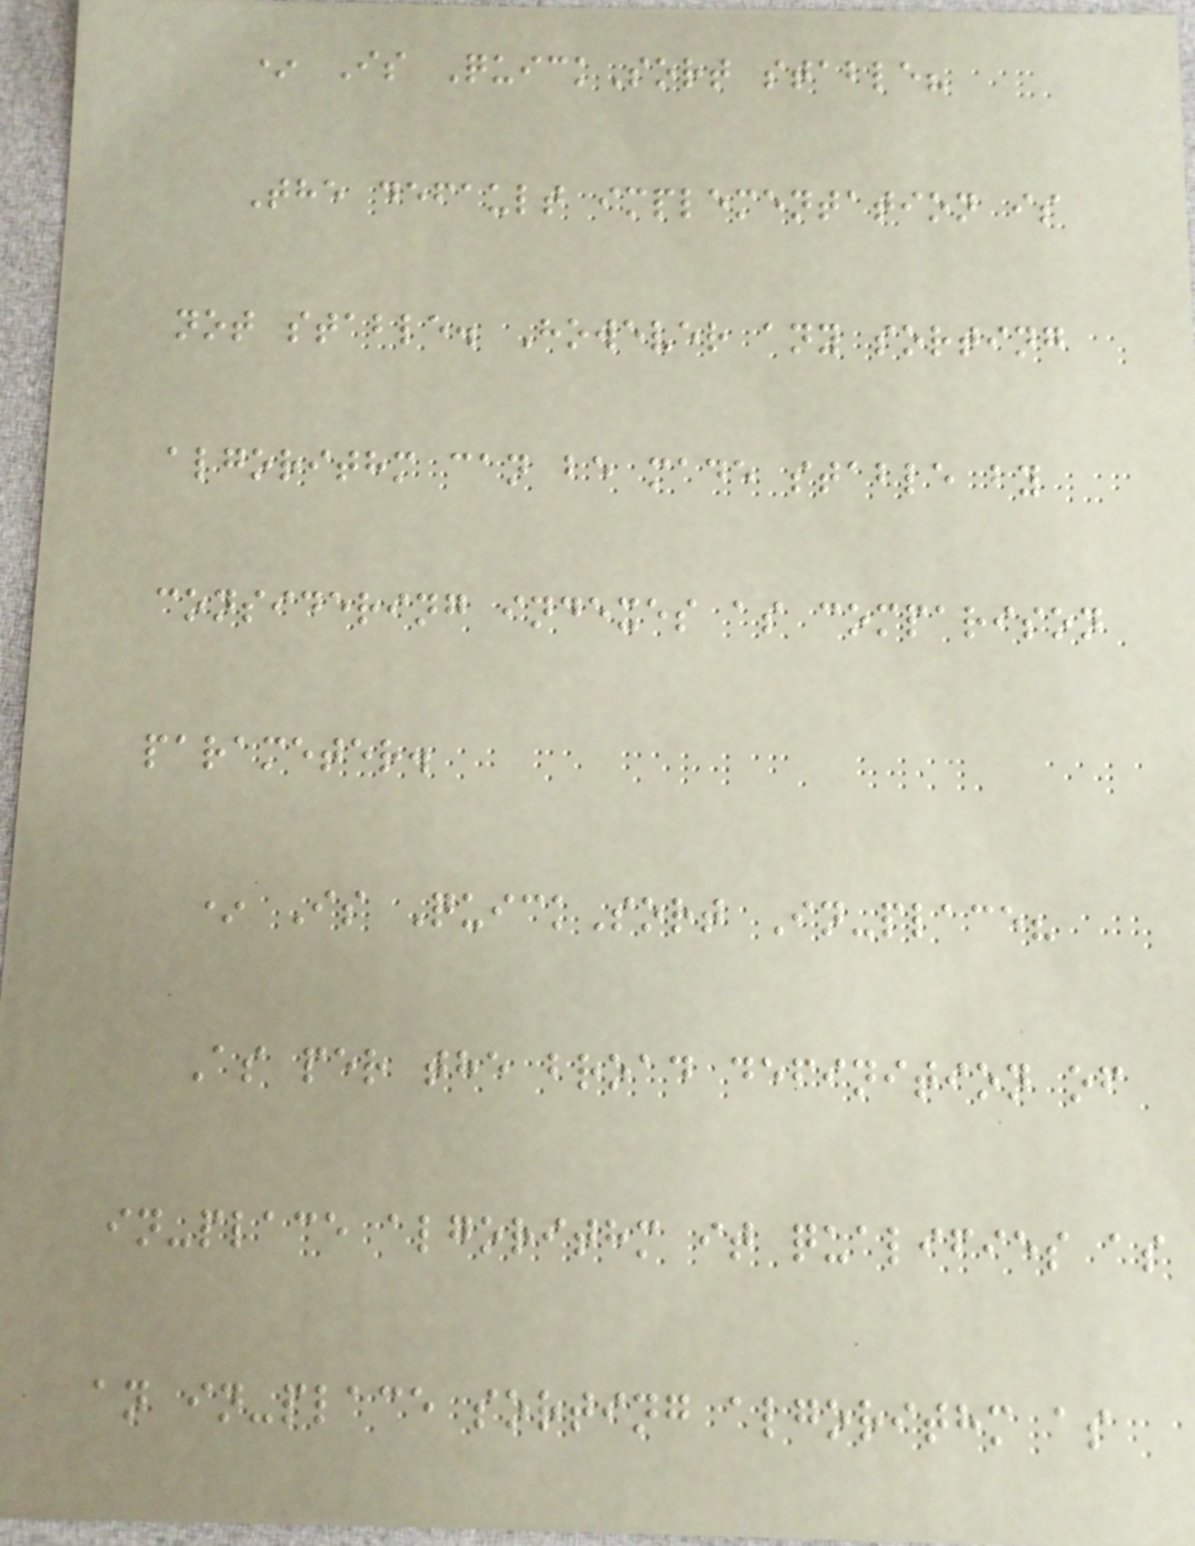* Is QuickSort stable?
The default implementation is
not stable. However any sorting
algorithm can be made stable by
considering indexes as comparison
parameter.
* Is QuickSort In-place?
As per the broad definition of
in-place algorithm it qualifies as
an in-place sorting algorithm as
